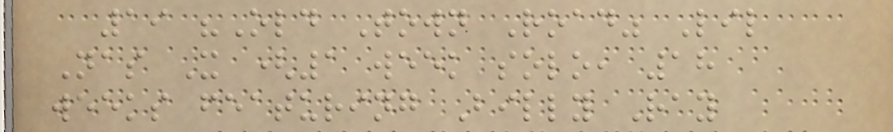19 "Old Town Road" Lil
Nas X (1 week solo, 18
weeks featuring Billy Ray
